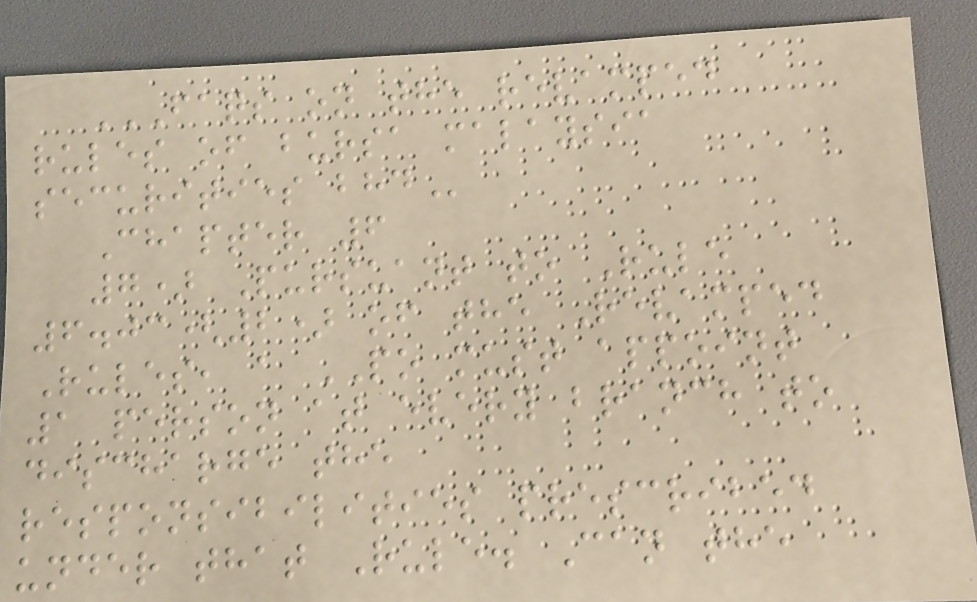FAQS ON THE REVAMPED
RULES OF BURSA MALAYSIA
SECURITIES BHD
Chapter 6
7) Pursuant to Rule
6.03(2) of the Revamped
Rules, a PO must appoint
1 person at every branch to
discharge the
responsibilities prescribed
under that Rule. Can the
